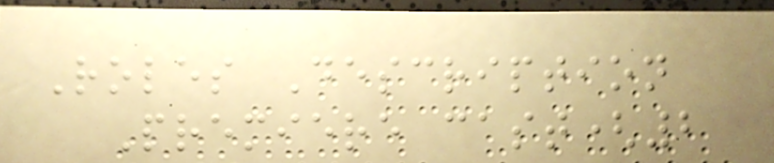Roles Description
Premiere cast(2
